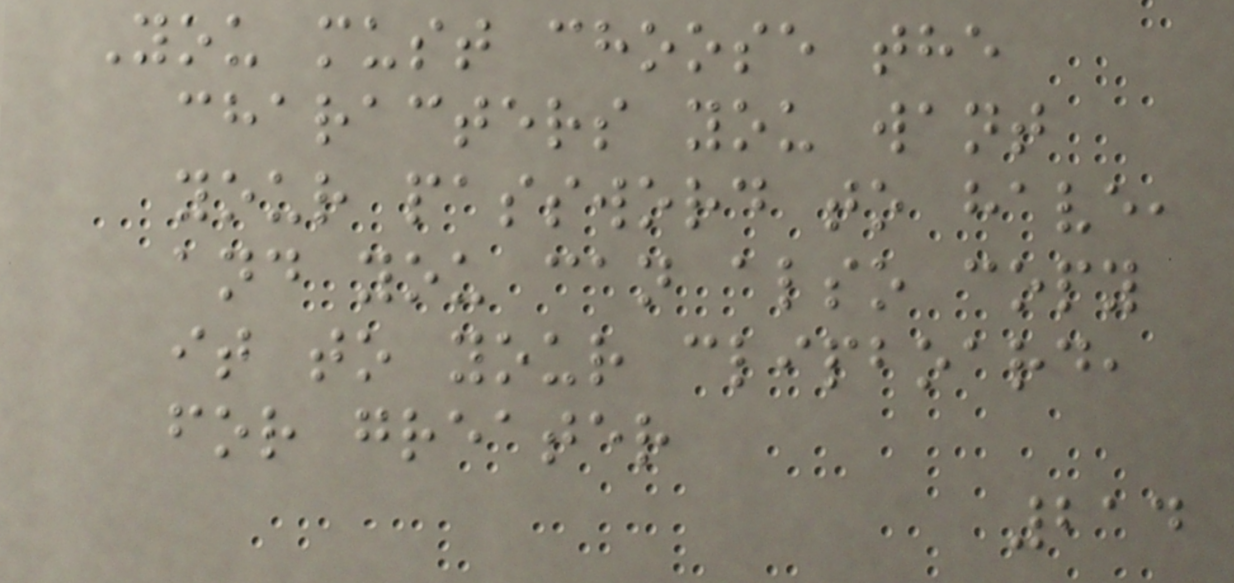You must choose the
characters you want
your password to have,
and you can also copy
it to your clipboard,
for greater
214
